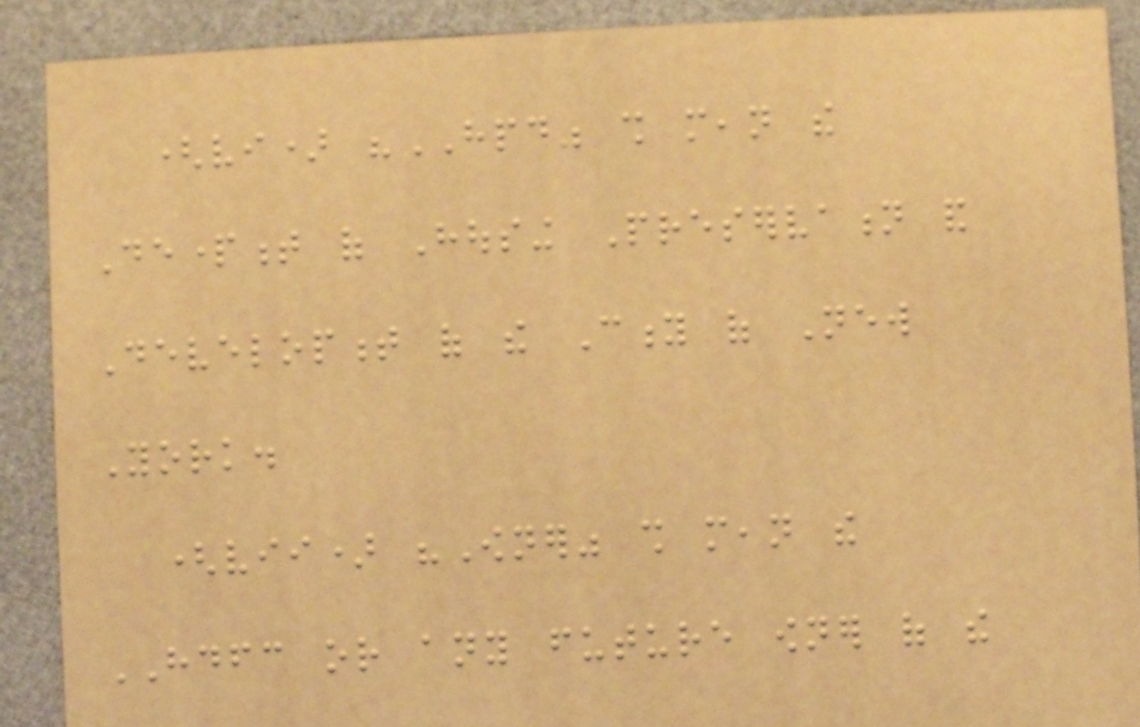(vi) "HPD" shall mean the
Department of Housing Preservation and
Development of the City of New
York.
(vii) "Owner" shall mean the
HDFC or any future owner of the
